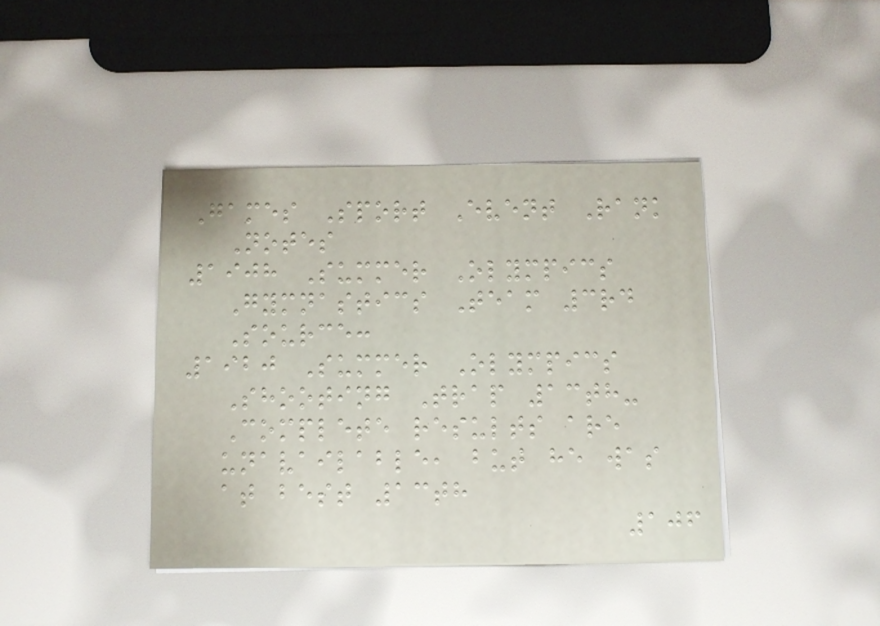Games Sport Event Rank
Notes
1908 Summer Olympics
Gymnastics Team 3rd
Source:
1920 Summer Olympics
Shooting Trap 13th-
Complete results are
unavailable, but he was
at best 13th
106
